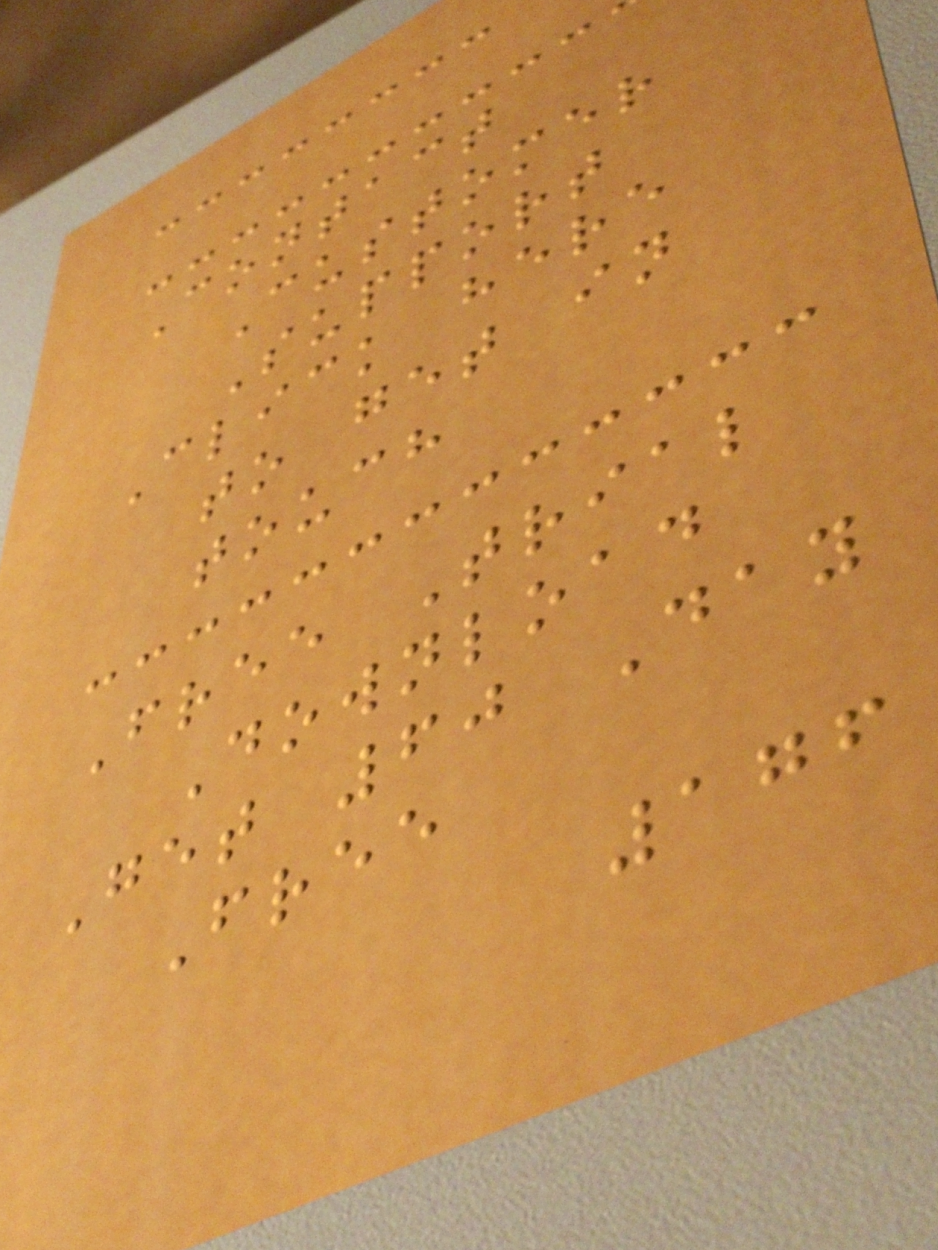Contact
Customer
Support
Click here
to get in
touch
Free Trial
Download
Get 60 Day
Free
176
